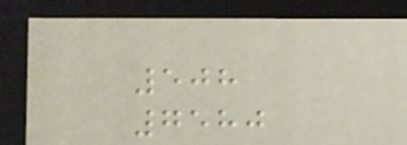508
7580
